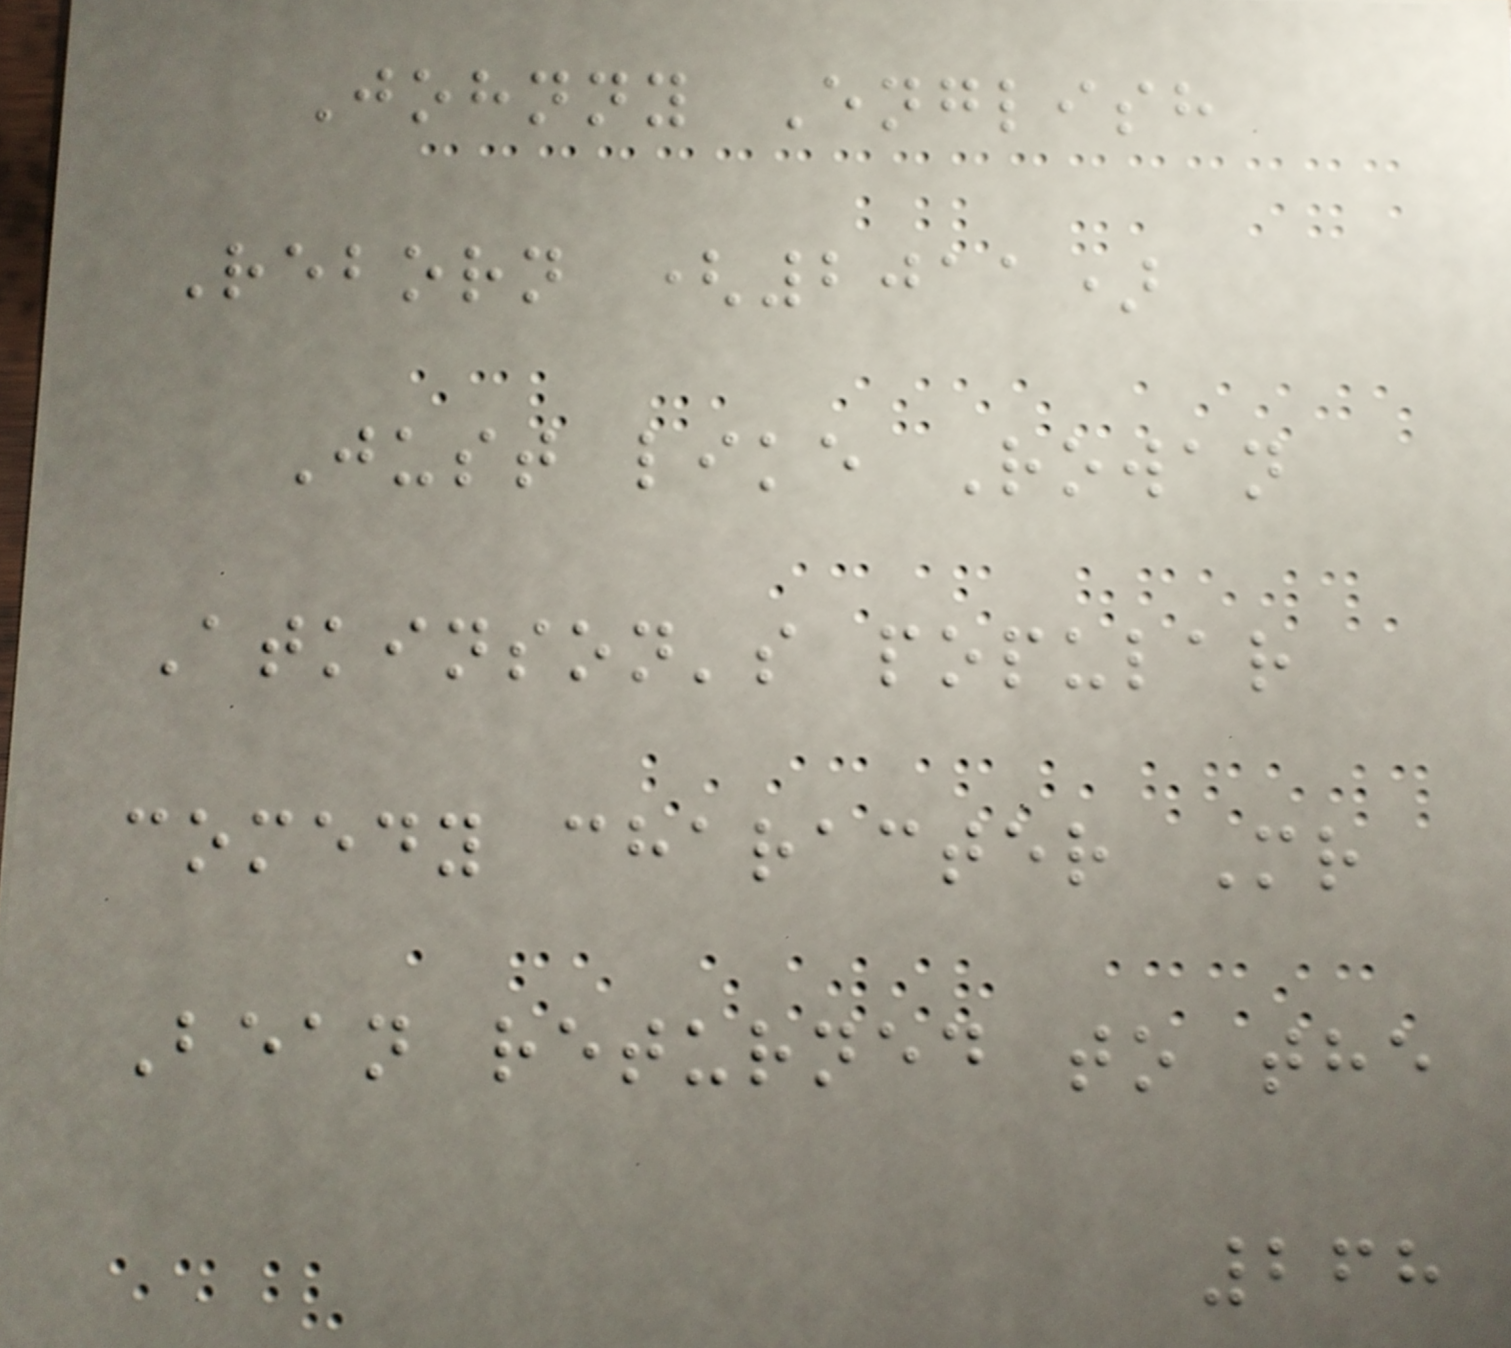Johnny English
Reborn (2011)
Just like Rowan
Atkinson's popular
comedy character Mr
Bean returned to the
268
